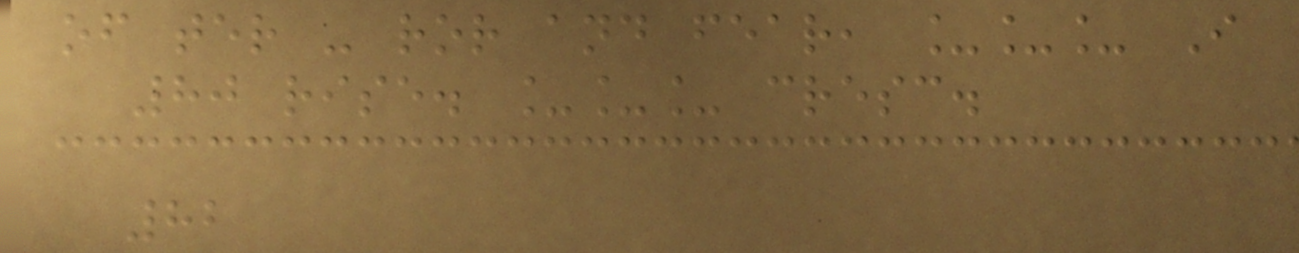of ter - ror and fear, ___ I
80 rise. ___ cresc.
82
